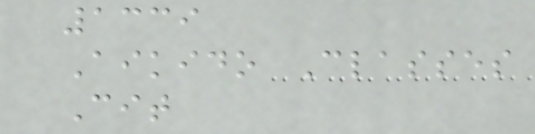1339
Aikido Classes
Cit
